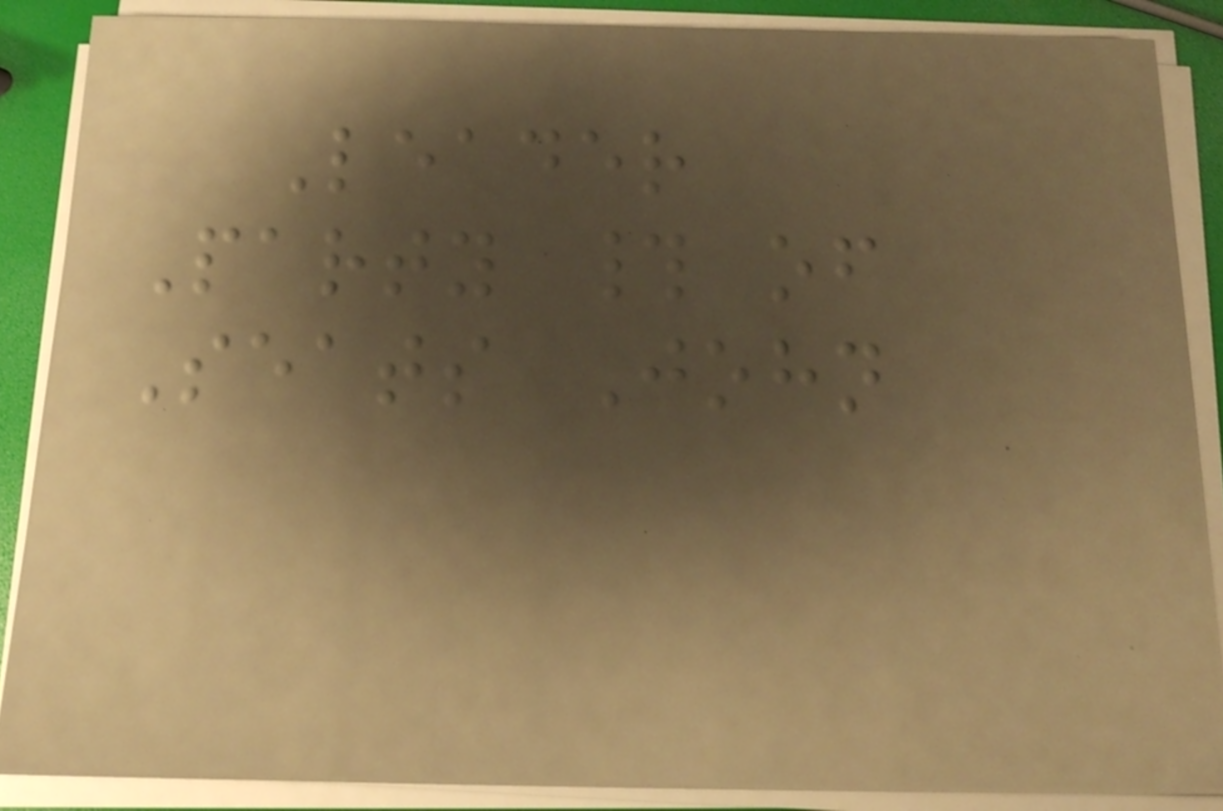Leader
Party # of
Seats John
